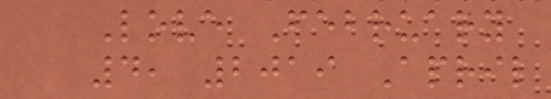Love February
4, 2019 April
